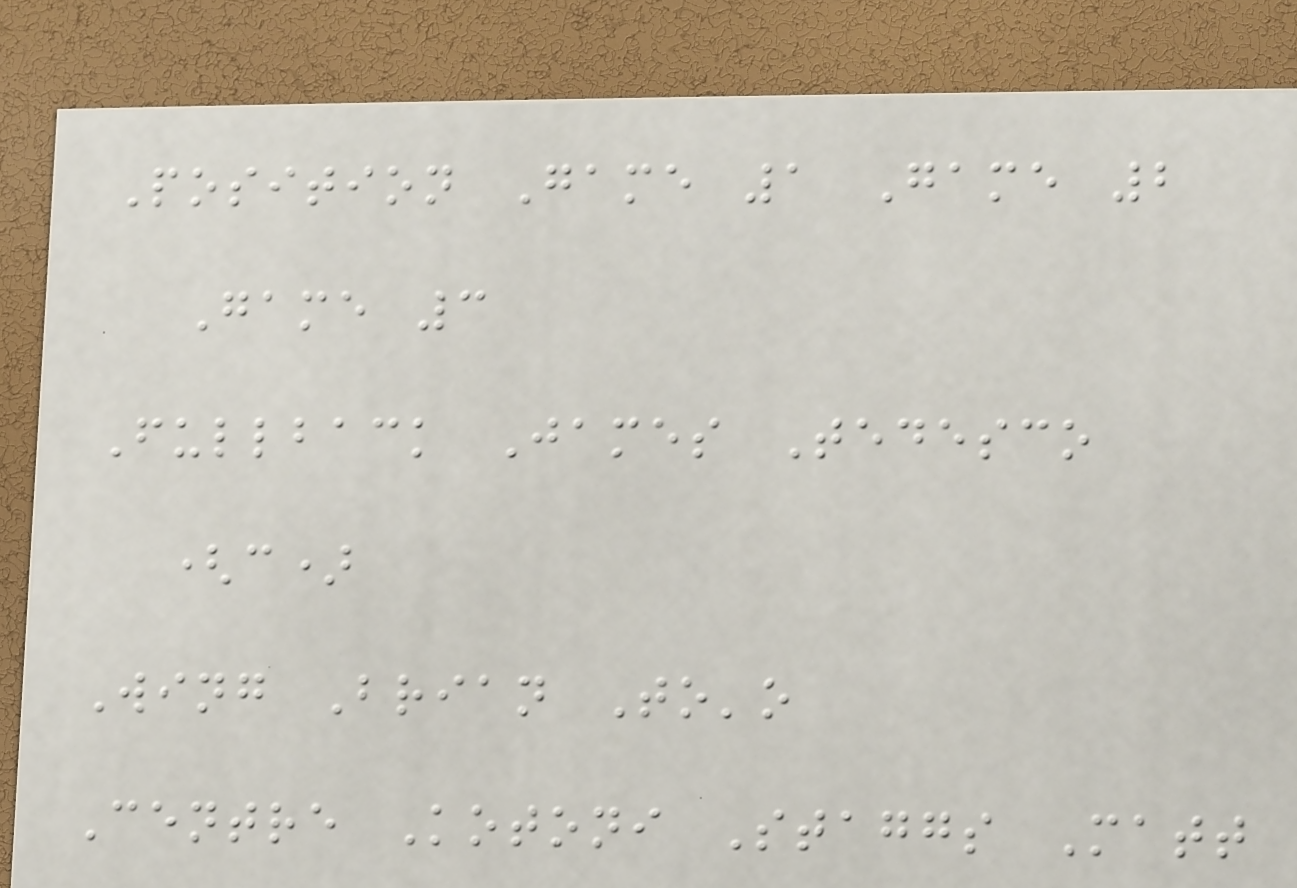Position Game 1 Game 2
Game 3
Fullback James Tedesco
(c)
Wing Brian To'o
Centre Kotoni Staggs Matt
